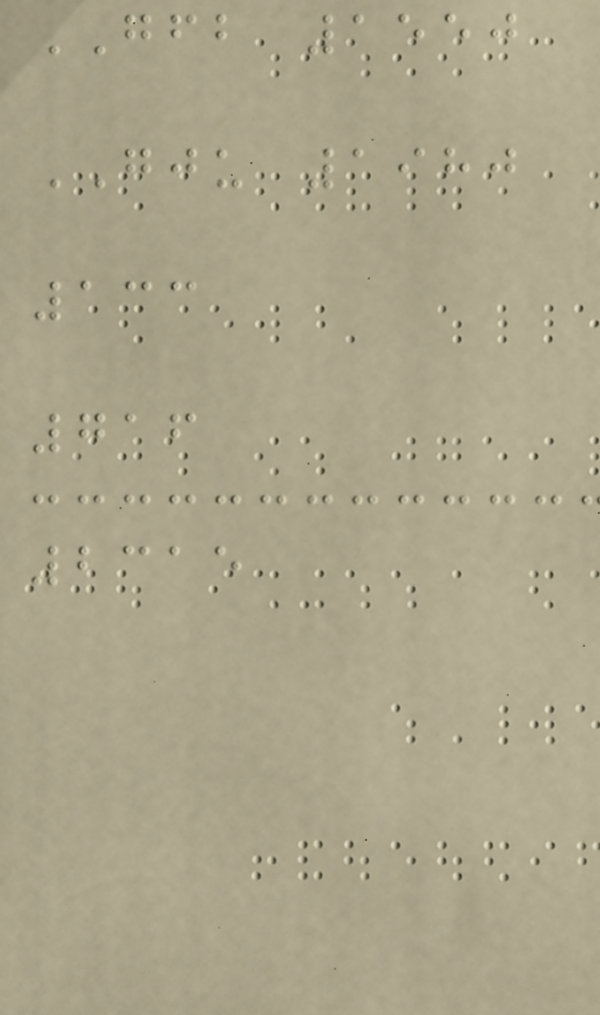GFB 1550
GJU 1980
133
716
2315
